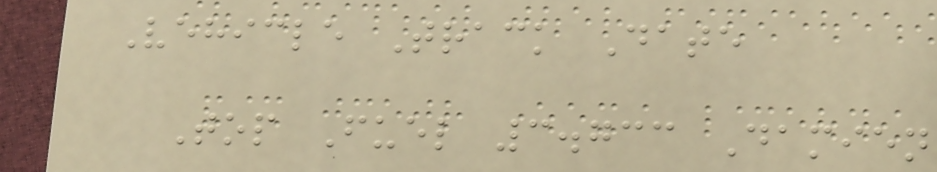Vehicle Track Date
Top Fuel 3.733 Damien
